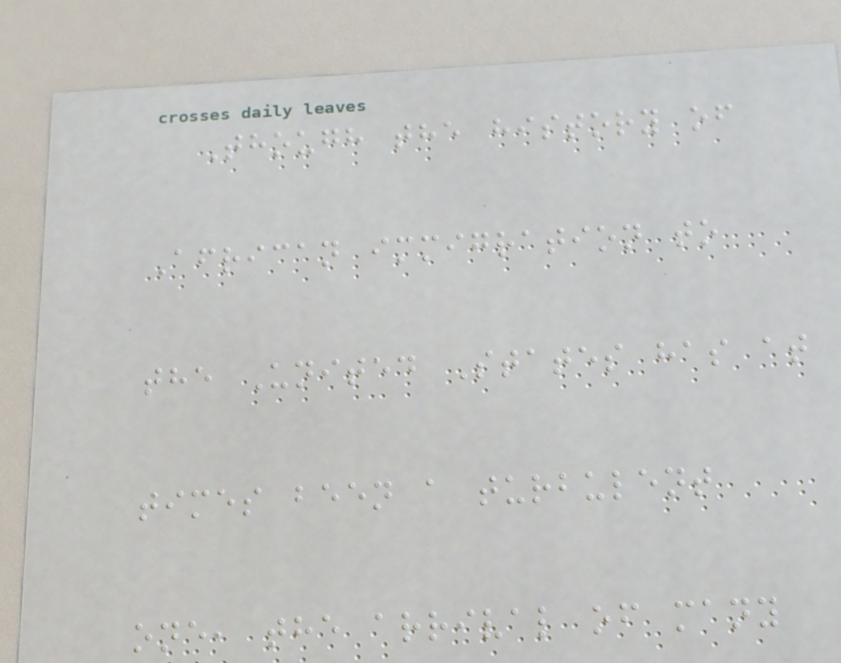Though the history of
African immigration to
the United States has at
times been a turbulent
one, the arrival of many
